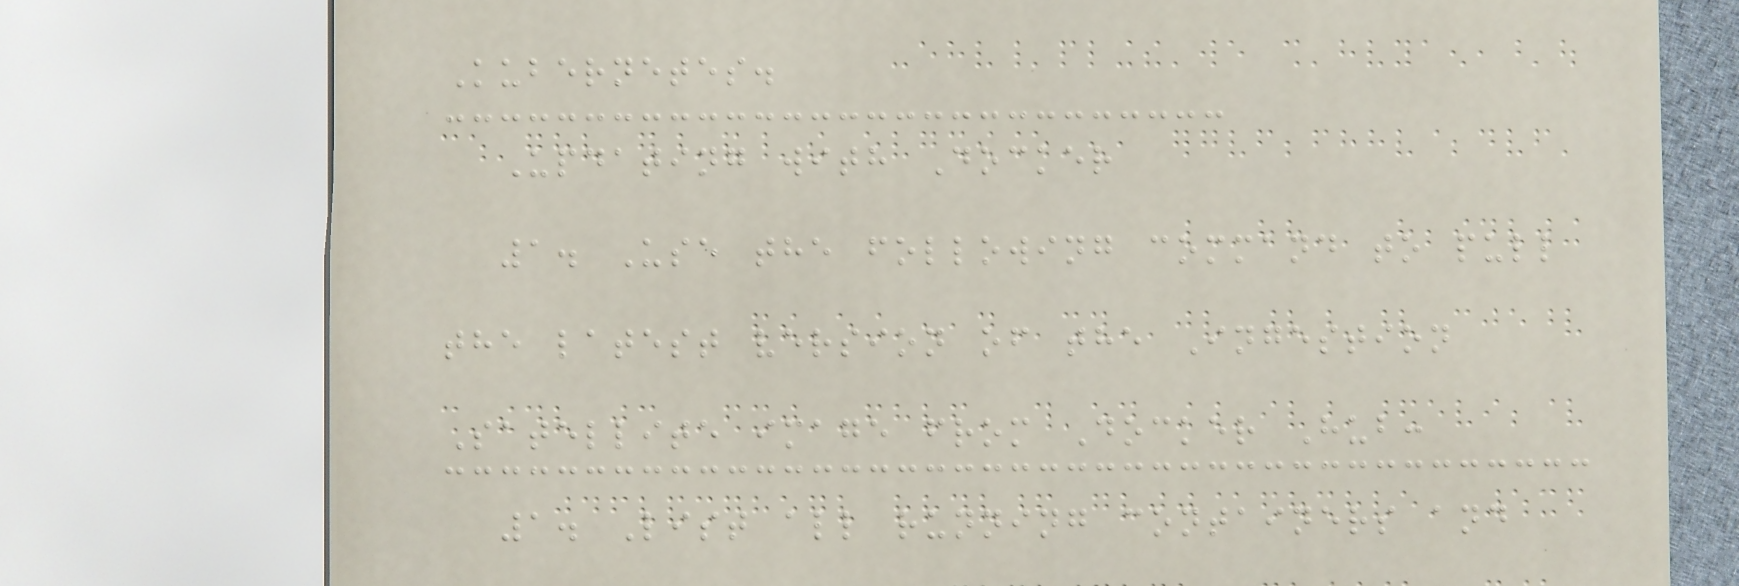Kubernetes.
Updating with Docker
1. Use the following command to pull
the latest version of the Ingestion
Satellite image from Docker Hub:
1. List all running containers and
